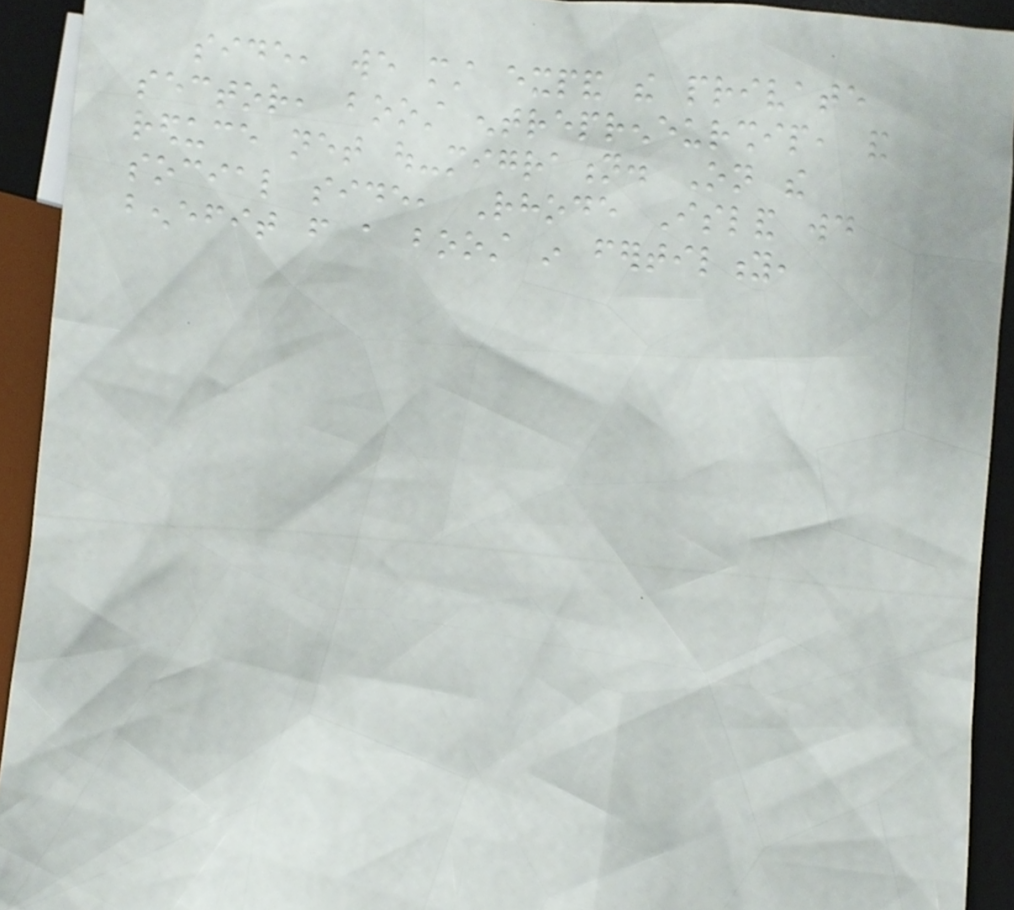side, we must expand the private
sector, boost entrepreneurship, and
reduce net out-migration. On the
social side, Rhode Island would
benefit from a boost in fertility,
